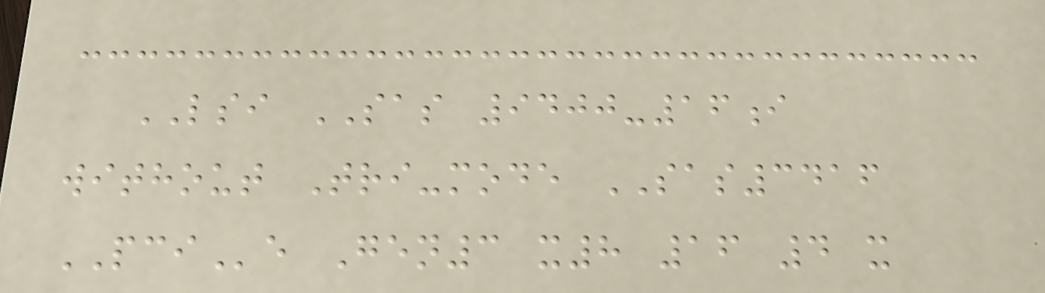LSI SAS 9400-16i
without Tri-mode SAS3416
PCIe Gen3 x8 16 4 x
